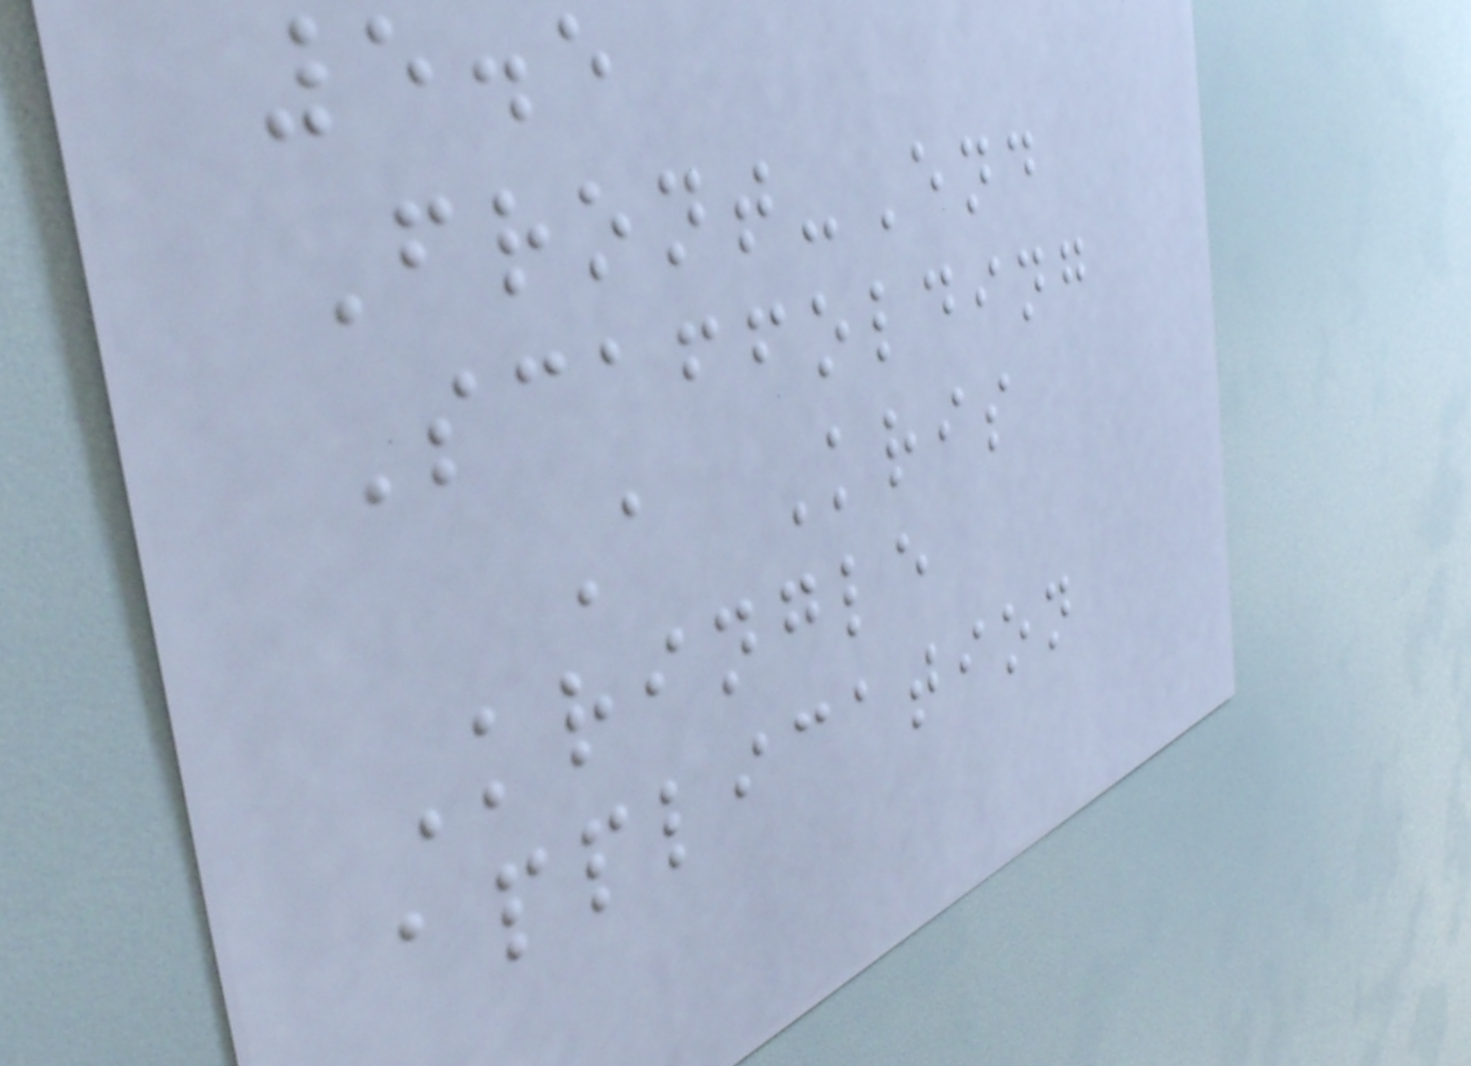5.5
Front-End
Scaffolding
A Kris
Kringle
application
